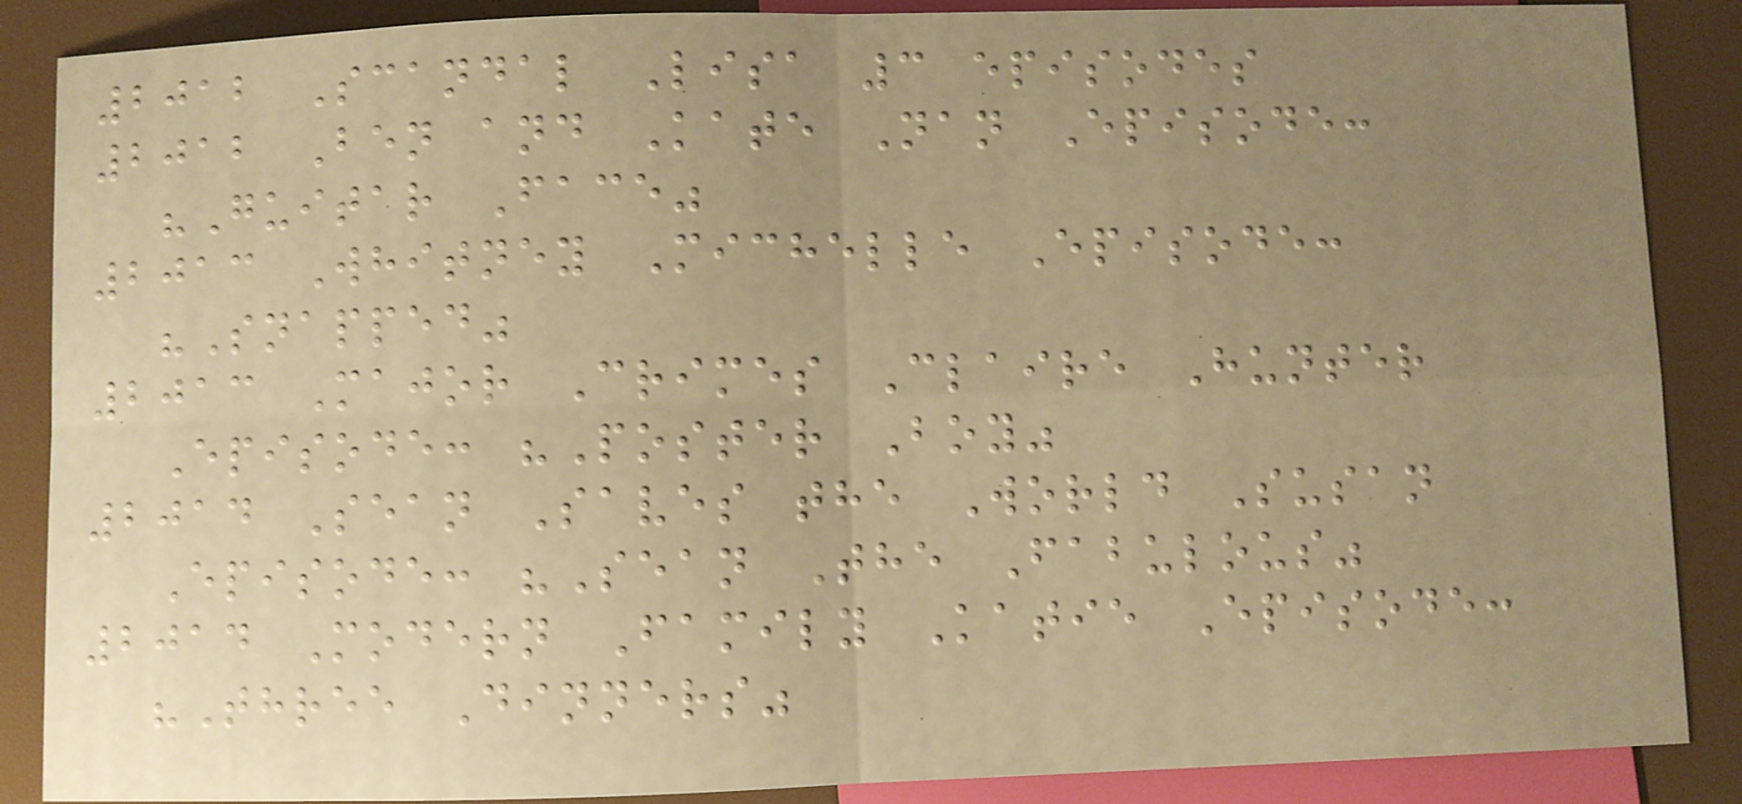2012 Scandal Lisa 3 episodes
2012 Ben and Kate Nan Episode:
"Guitar Face"
2013 Whitney Michelle Episode:
"Snapped"
2013 Major Crimes Claire Hunter
Episode: "Poster Boy"
2014 Sean Saves the World Susan
Episode: "Sean The Fabulous"
2014 Modern Family Katie Episode:
"Three Dinners"
